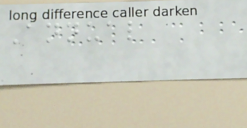Annual
